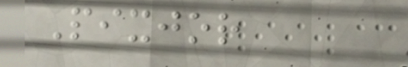Pixjor
